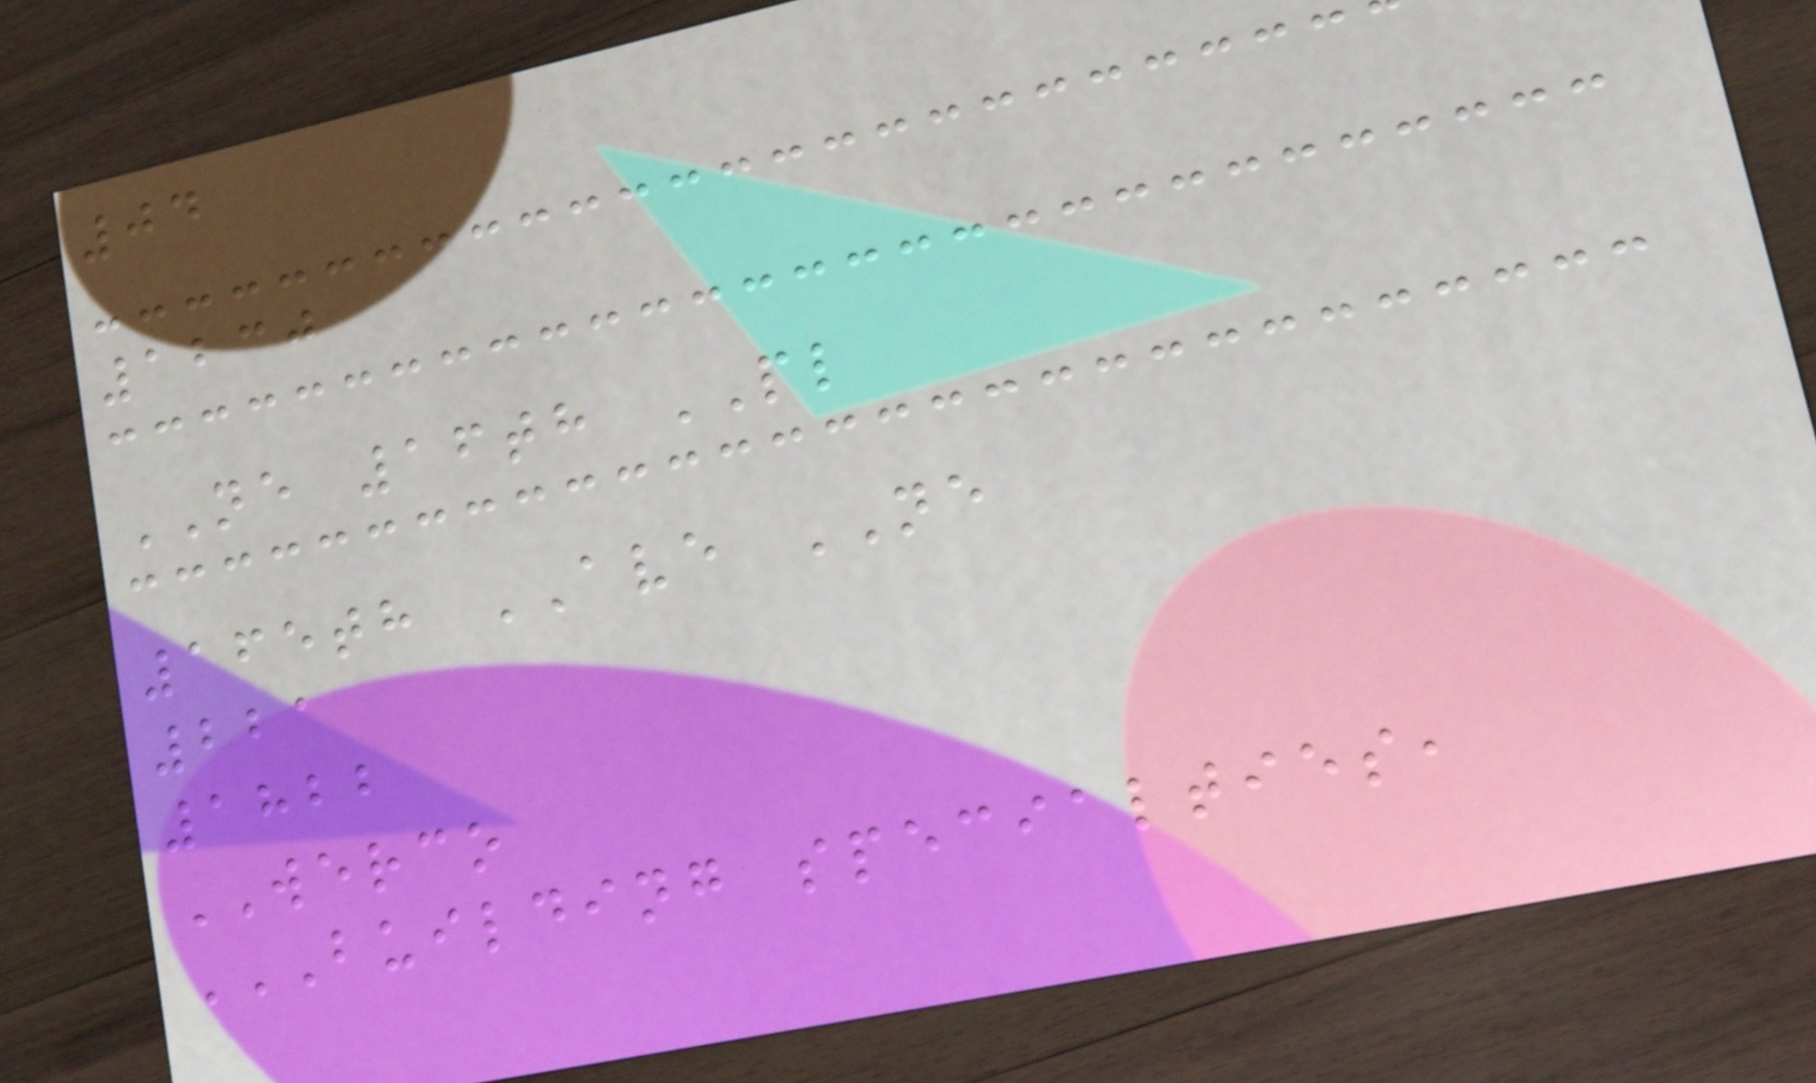04
1230
NE 16th PL
165th AVE NE
221
1822
WERCO
BUILDING SPECIALTIES,
